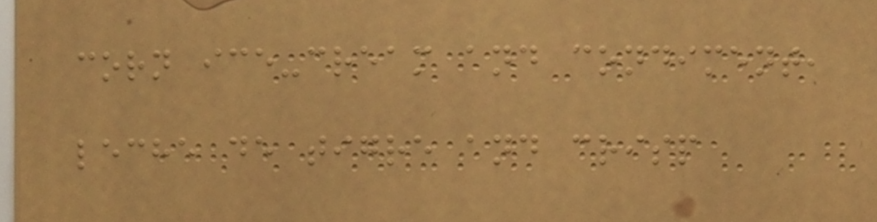corn ice-cream and condiment,
leche de tigre and crisp
